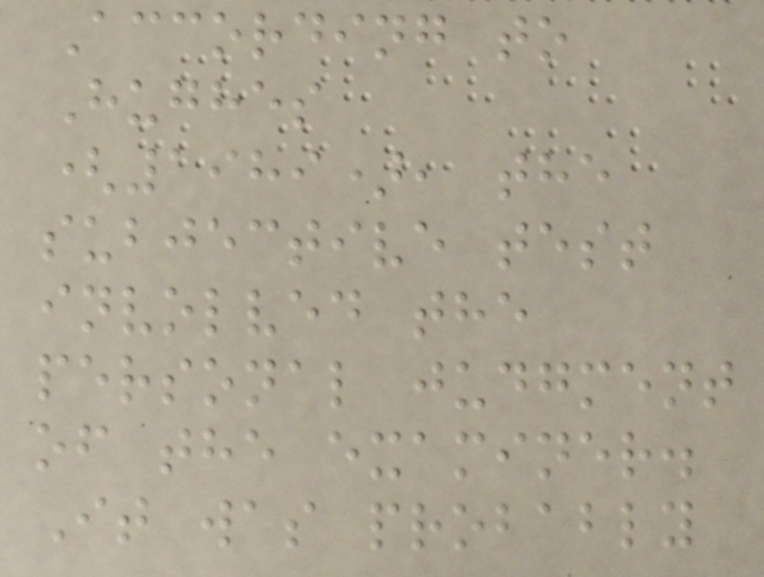According to
Hughes
(1989), the
subjective test
involved the
personal judgment
of the examiner.
It was probably
